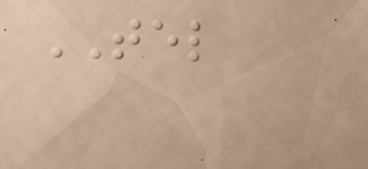TEL
